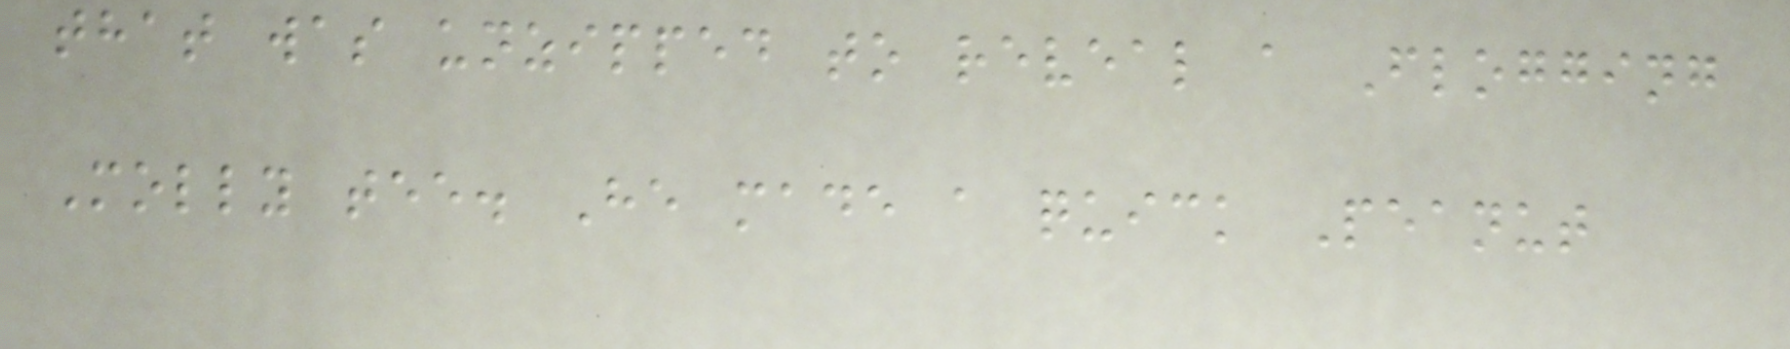that was unzipped to reveal a Flogging
Molly tee. He made a quick Peanut
